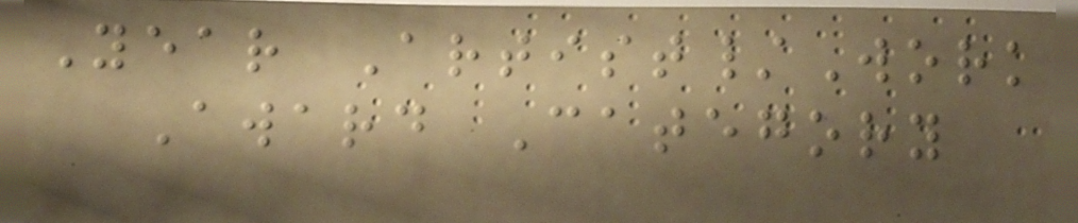Year Artist/Work
Award Category
